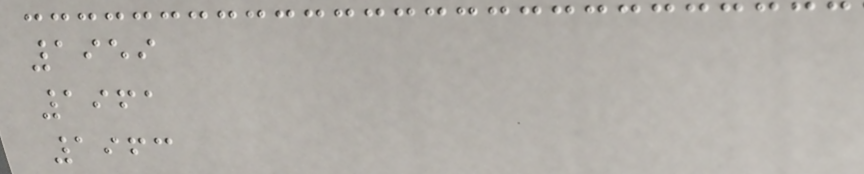1959
1961
1963
